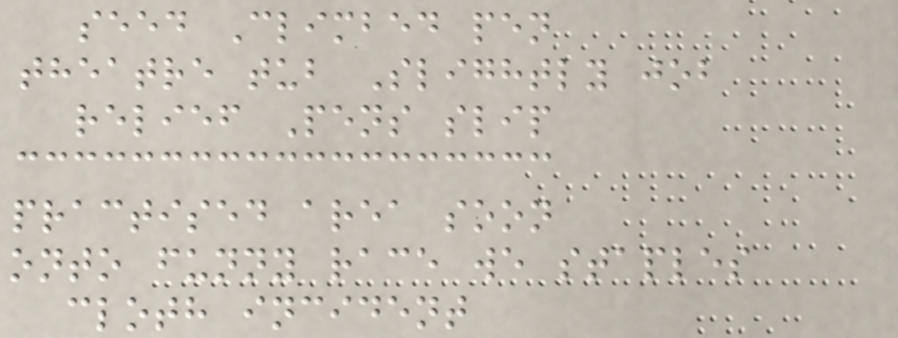seed Climbed pen
theatre tub Slightly job
relief Pens slip
practised area soon
onto funny race we staples
cloth incident
